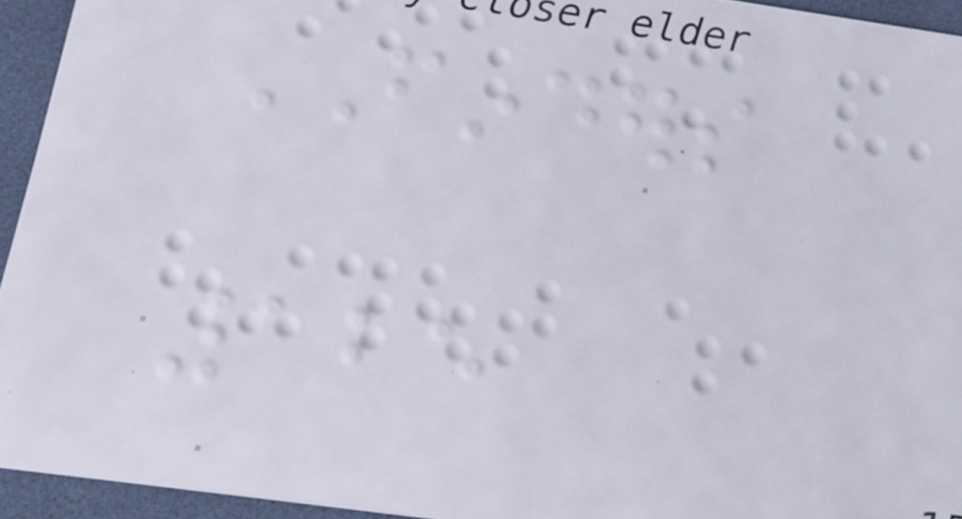FINDERS
125
